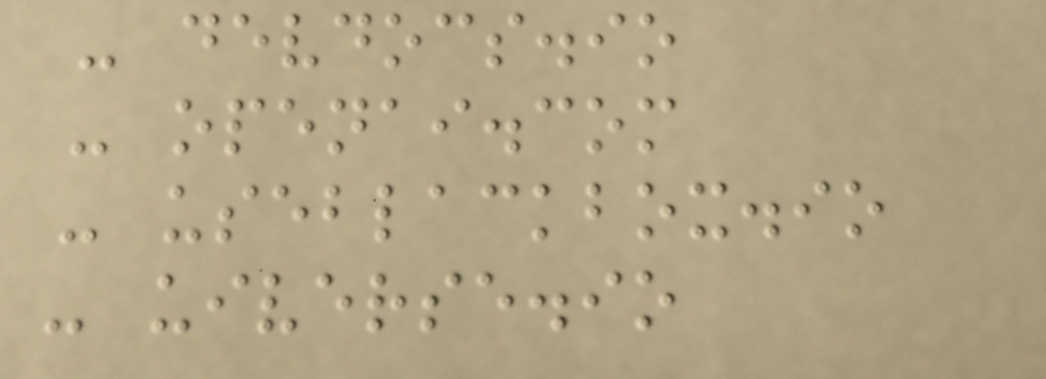- devdocs.io
- openai.com
- useblackbox.io
- uiverse.io
